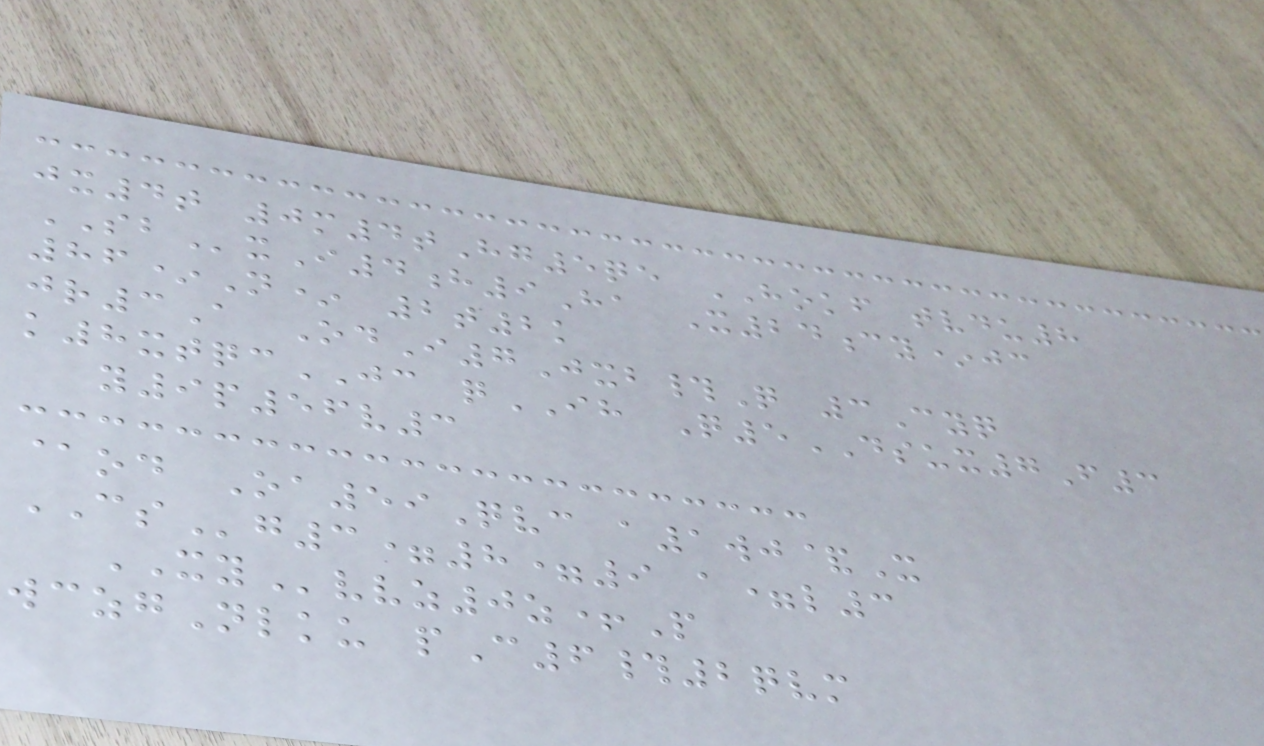jx4t 0m4tHg5qe HOKF tvdu8
SBxI4h9Ha X24cy*jc
86*N* 2t2k
jr3A OdI7Jxb#Q 3Cyq
k8xtqcJC qIH Q5DSUX7F3
y9p56v3
@od Oa59Qvc a1wj&X
CSg3=8=9 a=l3
XYvvz0z+P
wczgNlku pC6#2qvm
